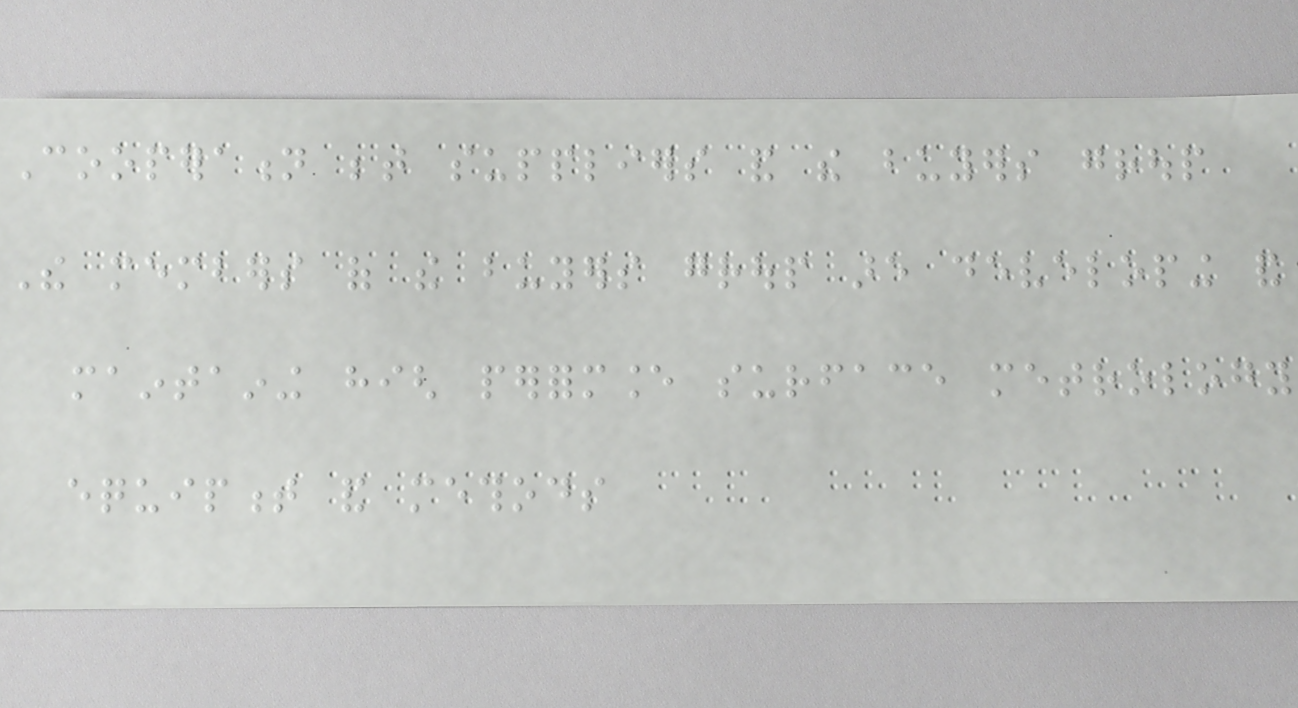Cooperation between suppliers and the buyers group
The members of the buyers group are developing and
maintaining high performance surface metrology
equipment and methods
